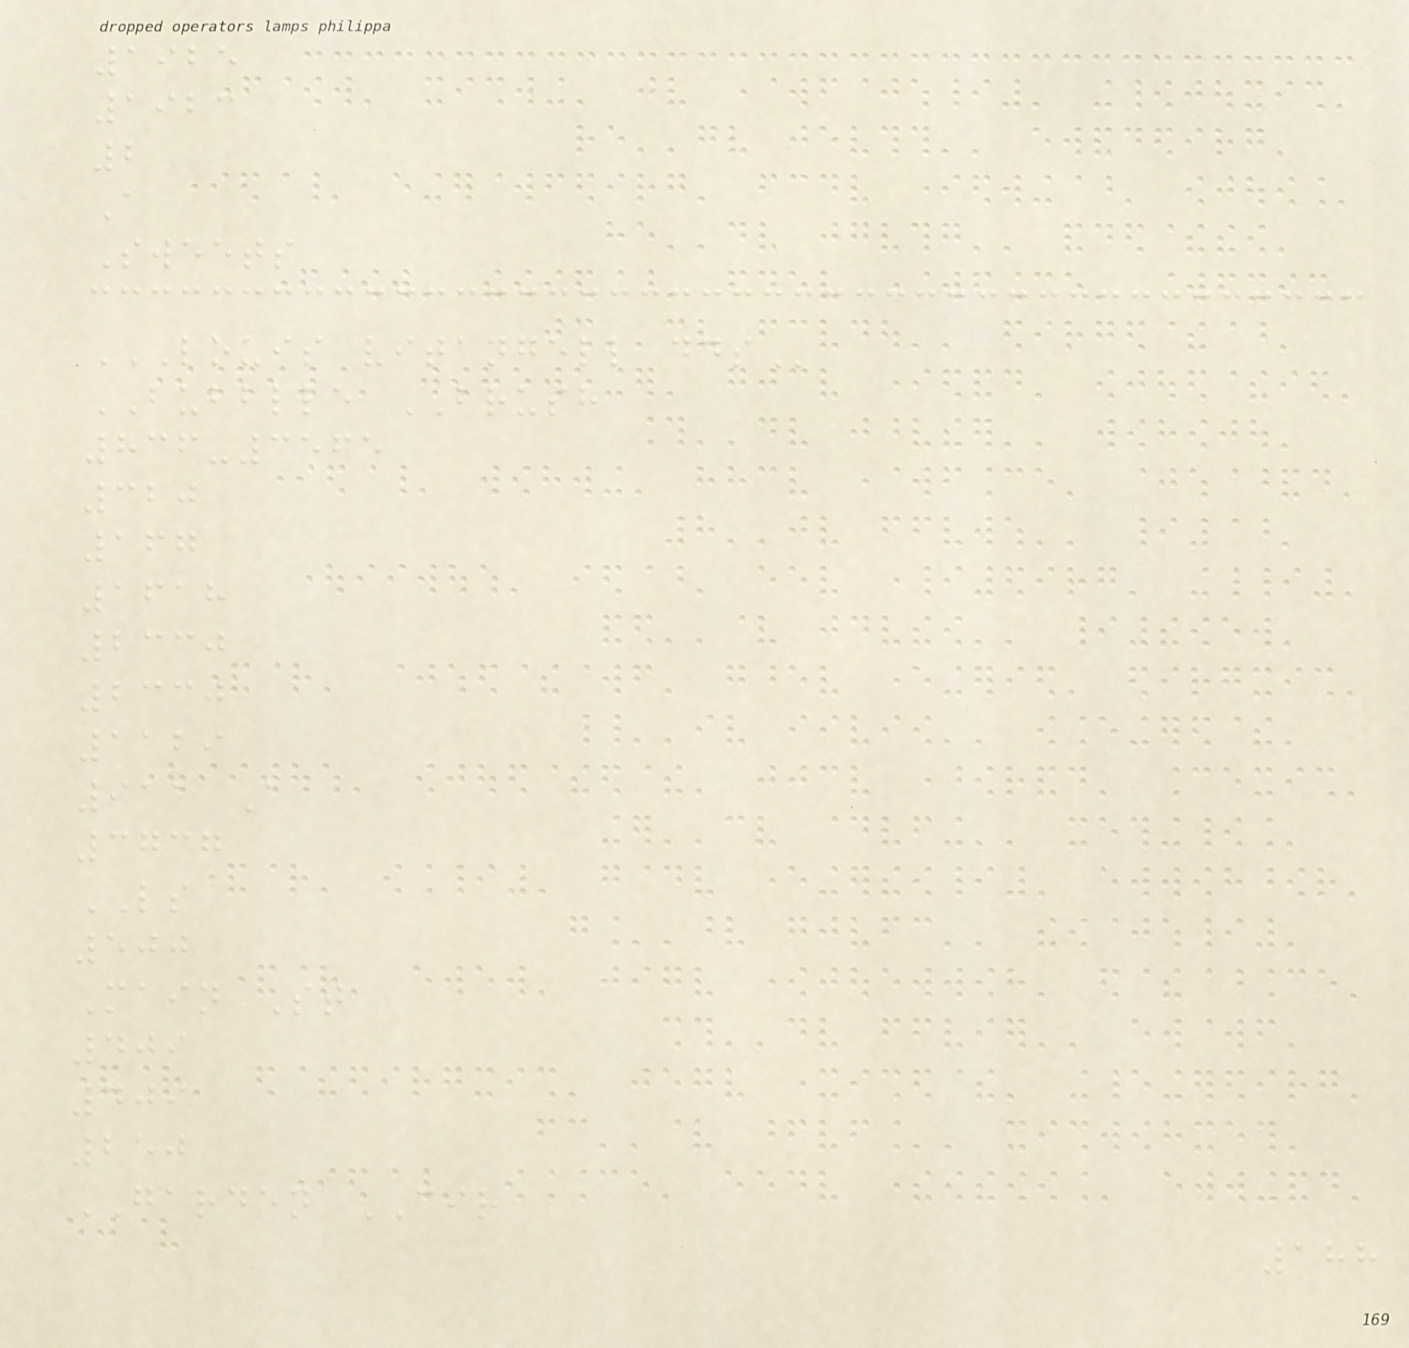1925
1923
2
A
Sweets
LOUIS VITANGELL DDS
BUBBLLE BRUSH
836-3565
320
167
1618
2330
2330
1129
911 A
3737
LS
500
Main St
409
409
250
GARDEN CIR
188
